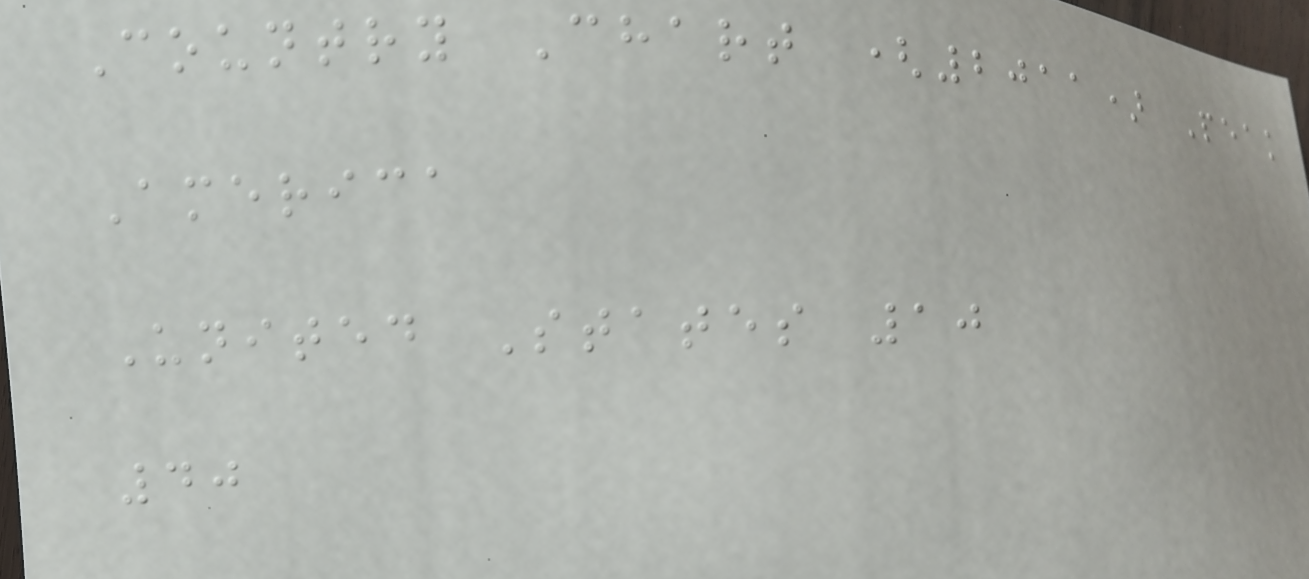Country Chart (2011) Peak
America
United States 10
40
